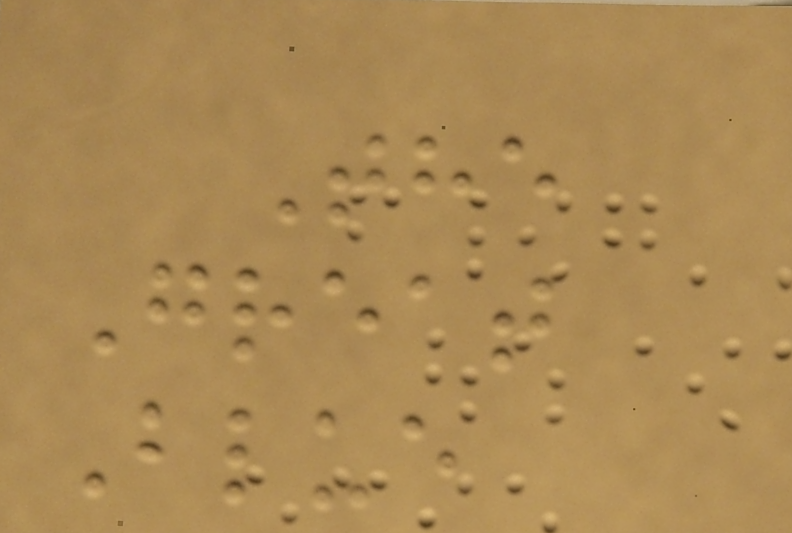The
Great
Blue
